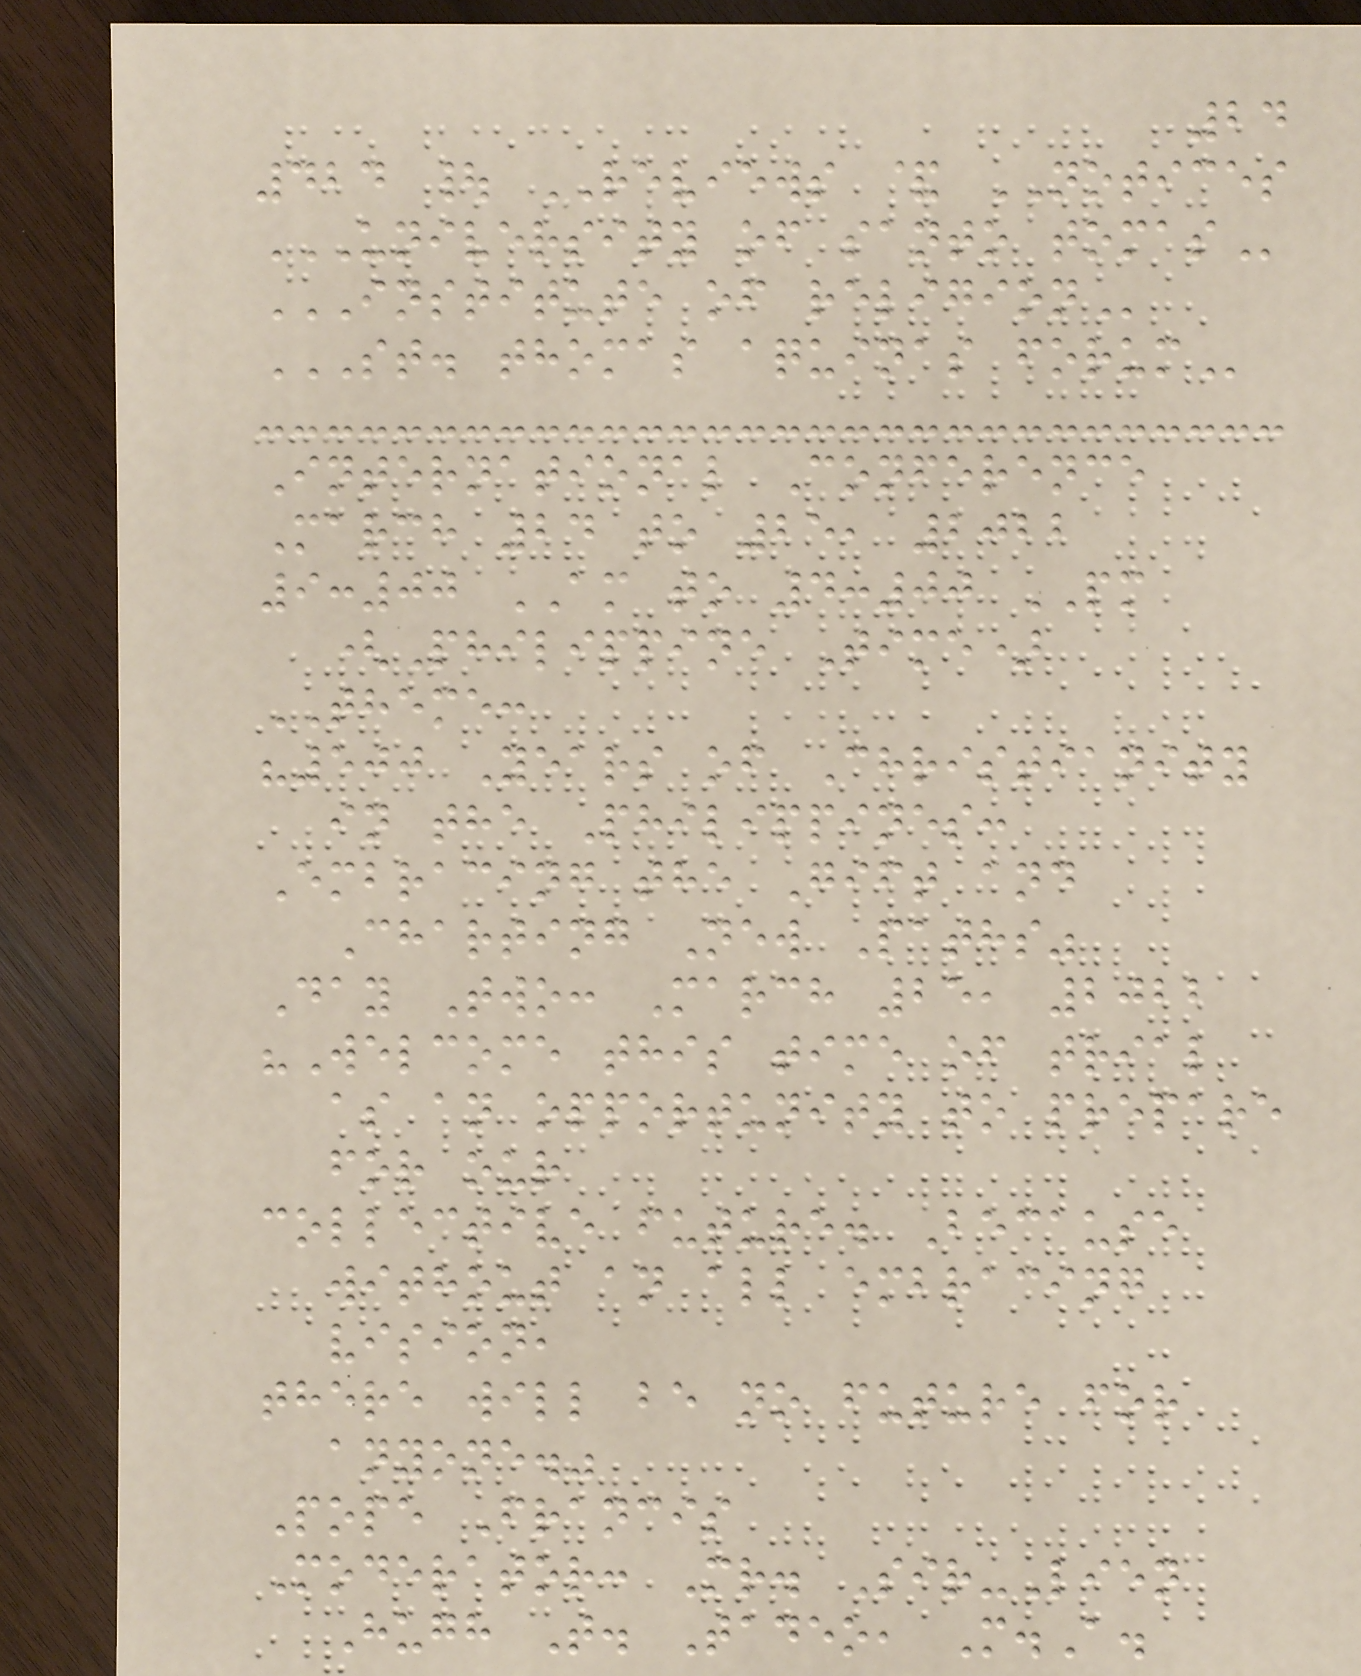24
424 | REVIEWS & NOTICES
UNIVERSITY OF SANTO TOMAS
INSTITUTE OF RELIGION
ST. THOMAS AQUINAS FORUM
International Conference
March 24 to 25, 2022
9:00 AM to 4:00 PM
(Philippine Time)
THEME:
"500 Years of Christianity
in the Philippines:
Embracing the Gift and
Charting New Paths"
Day Two: March 25, 2022
"Welcome this time of trial
as an opportunity to prepare
for our
collective future. Because
without an all embracing
vision,
there will be no future for
anyone."
Pope Francis
Moderator: Mr. Sir-Lien
Hugh T. Tadeo, M.A.
